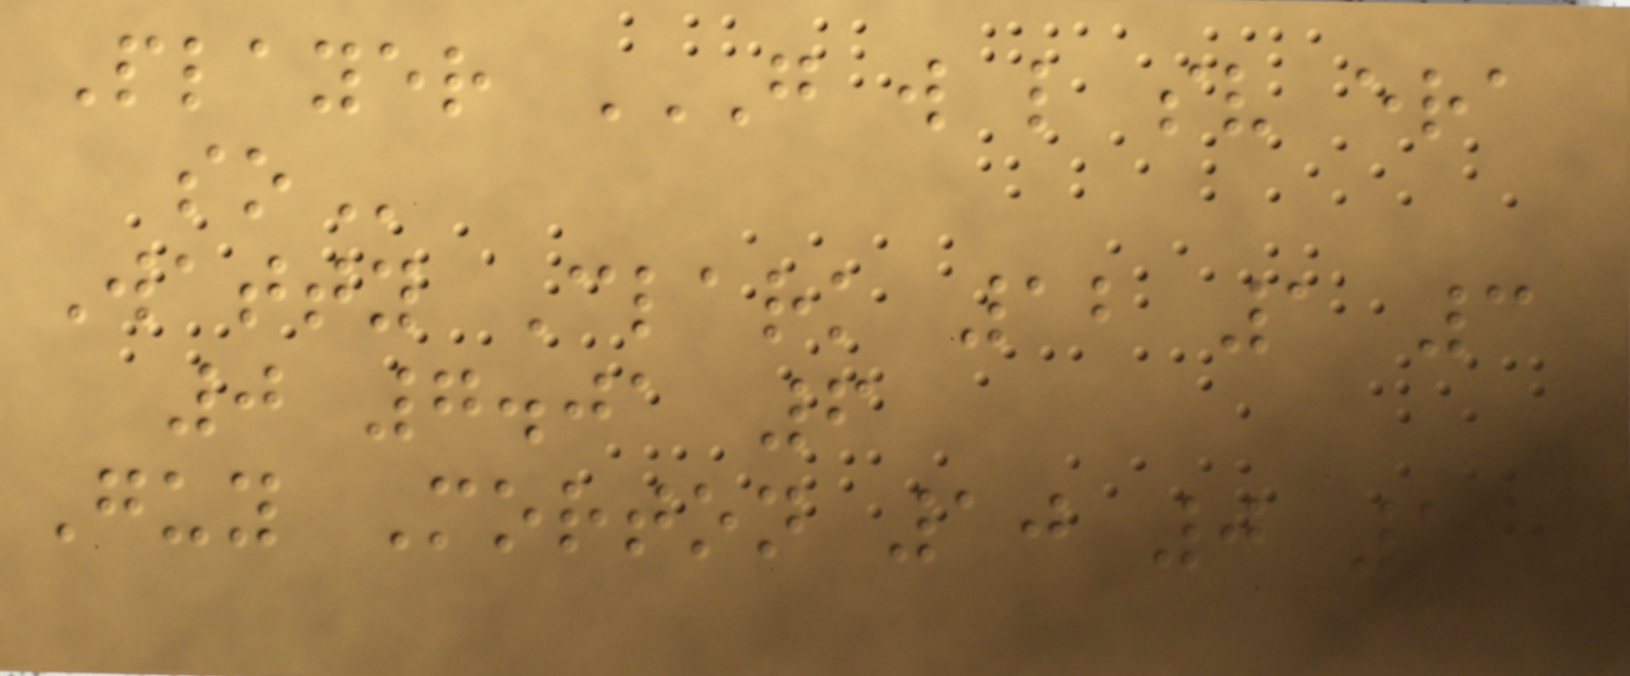Player G W L SV ERA
SO
Watty Clark 12 1 3
0 7.01 6
Guy Morton 10 0 1
